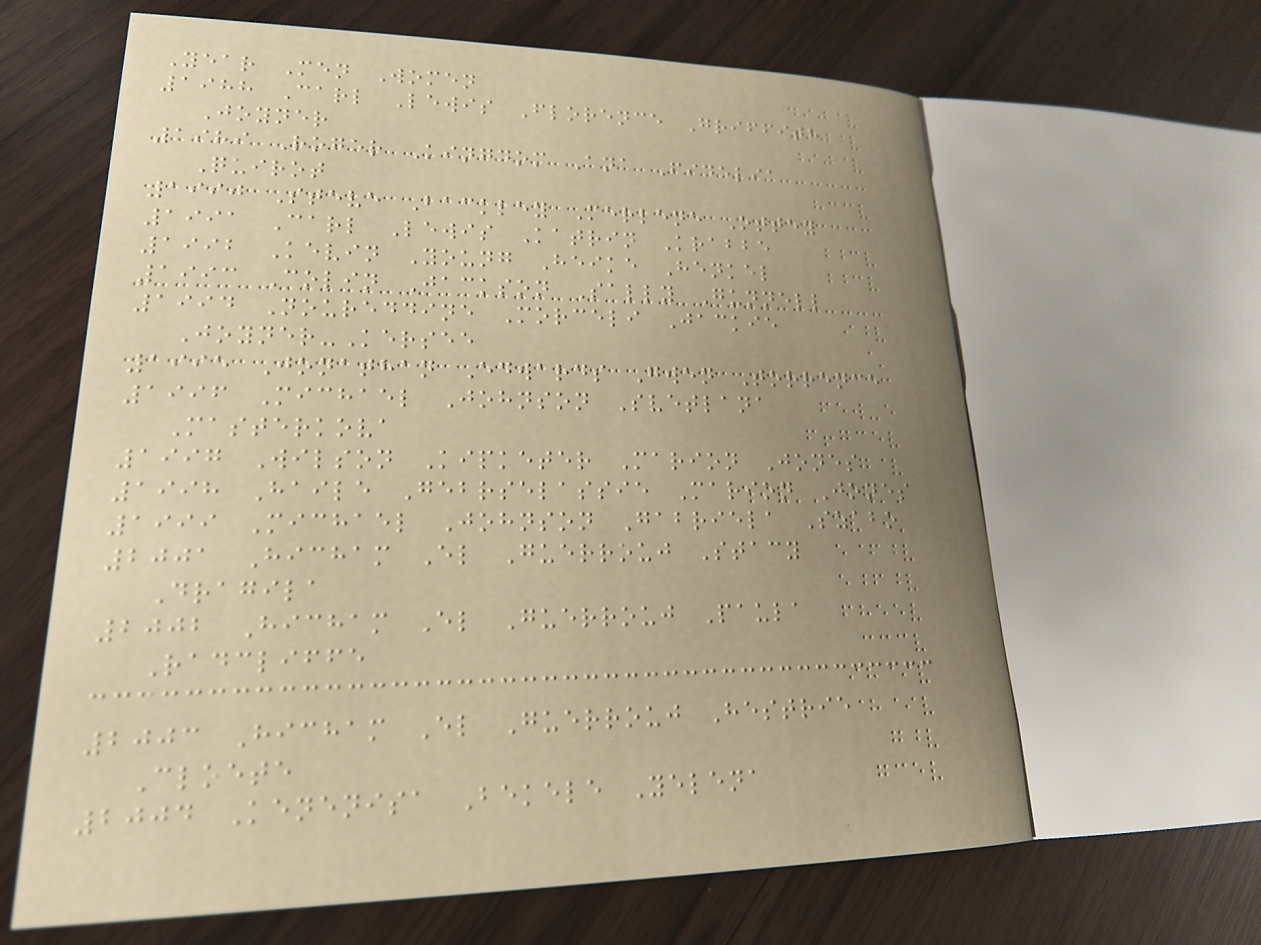Year Men Women
1988 Carl Lewis Florence Griffith
Joyner
1989 Roger Kingdom Ana Fidelia
Quirot
1990 Steve Backley Merlene Ottey
1991 Carl Lewis Katrin Krabbe
1992 Kevin Young Heike Henkel
1993 Colin Jackson Sally Gunnell
1994 Noureddine Morceli Jackie
Joyner-Kersee
1995 Jonathan Edwards Gwen Torrence
1996 Michael Johnson Svetlana
Masterkova
1997 Wilson Kipketer Marion Jones
1998 Haile Gebrselassie Marion Jones
1999 Michael Johnson Gabriela Szabo
2001 Hicham El Guerrouj Stacy
Dragila
2002 Hicham El Guerrouj Paula
Radcliffe
2003 Hicham El Guerrouj Hestrie
Cloete
2004 Kenenisa Bekele Yelena
